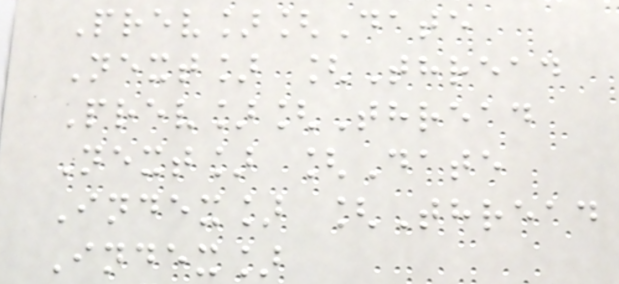Prev][Date
Next] [Thread
Prev][Thread
Next] [Date
Index] [Thread
Index]
